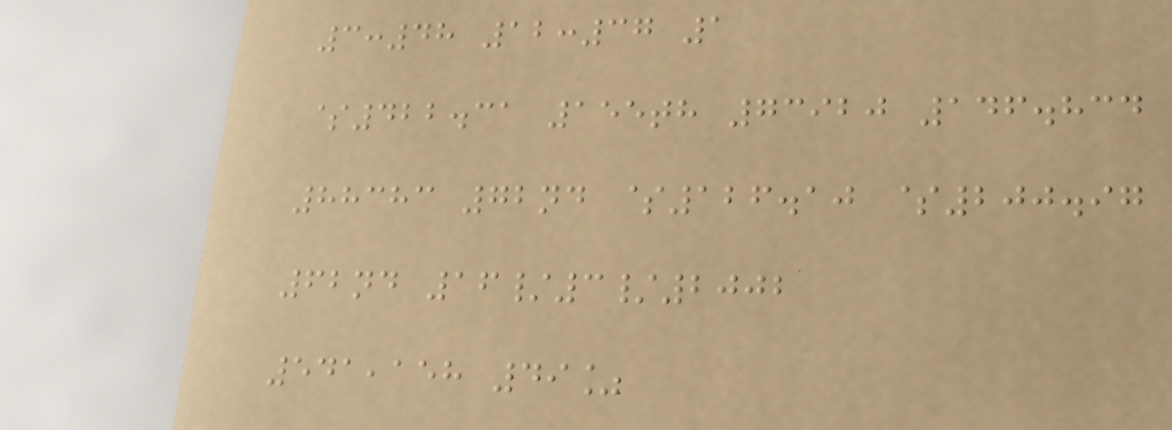3:48 12:37 1
$422.31 155th 73920 146.834
88383 72nd $126.10 $200.97
62nd 16/3/2002
541,158 49%
